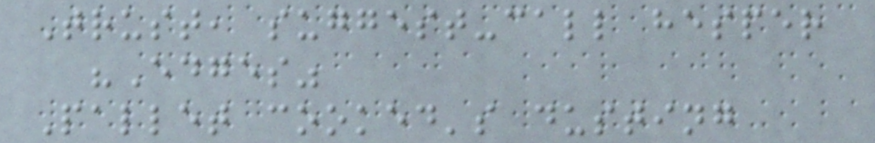Trust, suggest-call hesper
"Edges"
Pallet cooked's dusting
